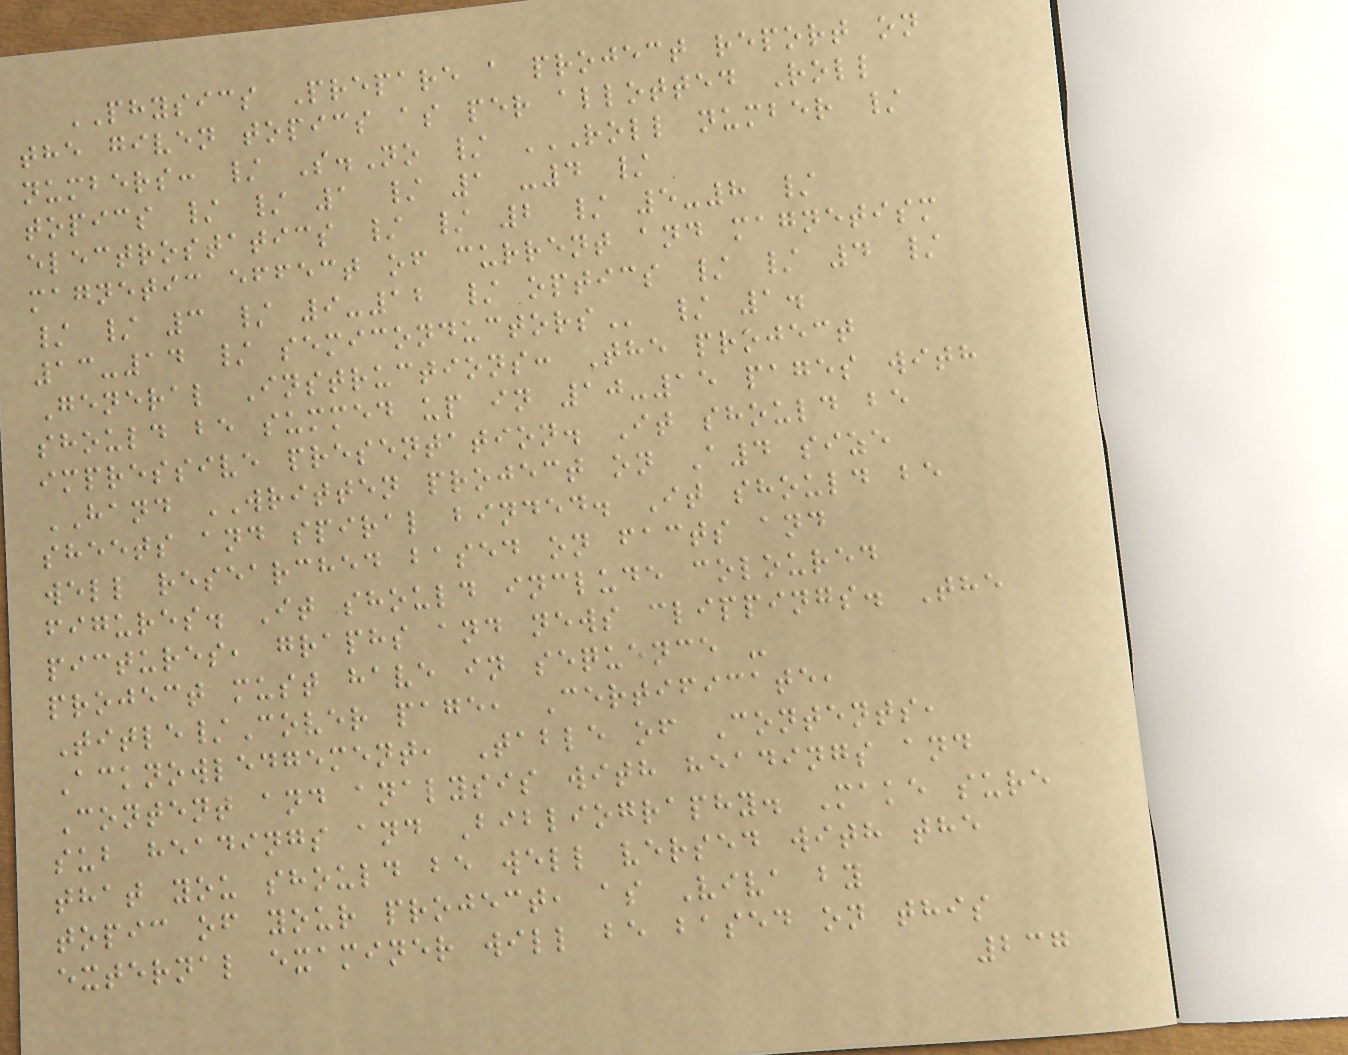PHYSICS Prepare a project report on
the given topics as per allotted Roll
numbers: / S.No / ROLL NUMBER /
TOPICS / / 1 / 1 -4 /
ELECTROSTATICS / / 2 / 5-8 /
MAGNETIC EFFECT OF CURRENT AND MAGNETISM
/ / 3 / 9-12 / OPTICS / / 4 /
13-14 / SEMICONDUCTORS / 1.
General Instructions: The project
should be summed up in 10-15 pages with
impressive presentation. It should be
HAND WRITTEN project on A4 size
sheets and spiral binded. It should be
well researched based on facts and
figures. It should include coloured
pictures, graphs and news clippings. The
project must have in sequence -
Title/Cover page, Certificate,
Acknowledgement, Table of Contents,
Content and analysis with headings and
sub headings and Bibliography. Make sure
that you should be well versed with the
topic of your project, as Viva by
external examiner will be based on this
237
